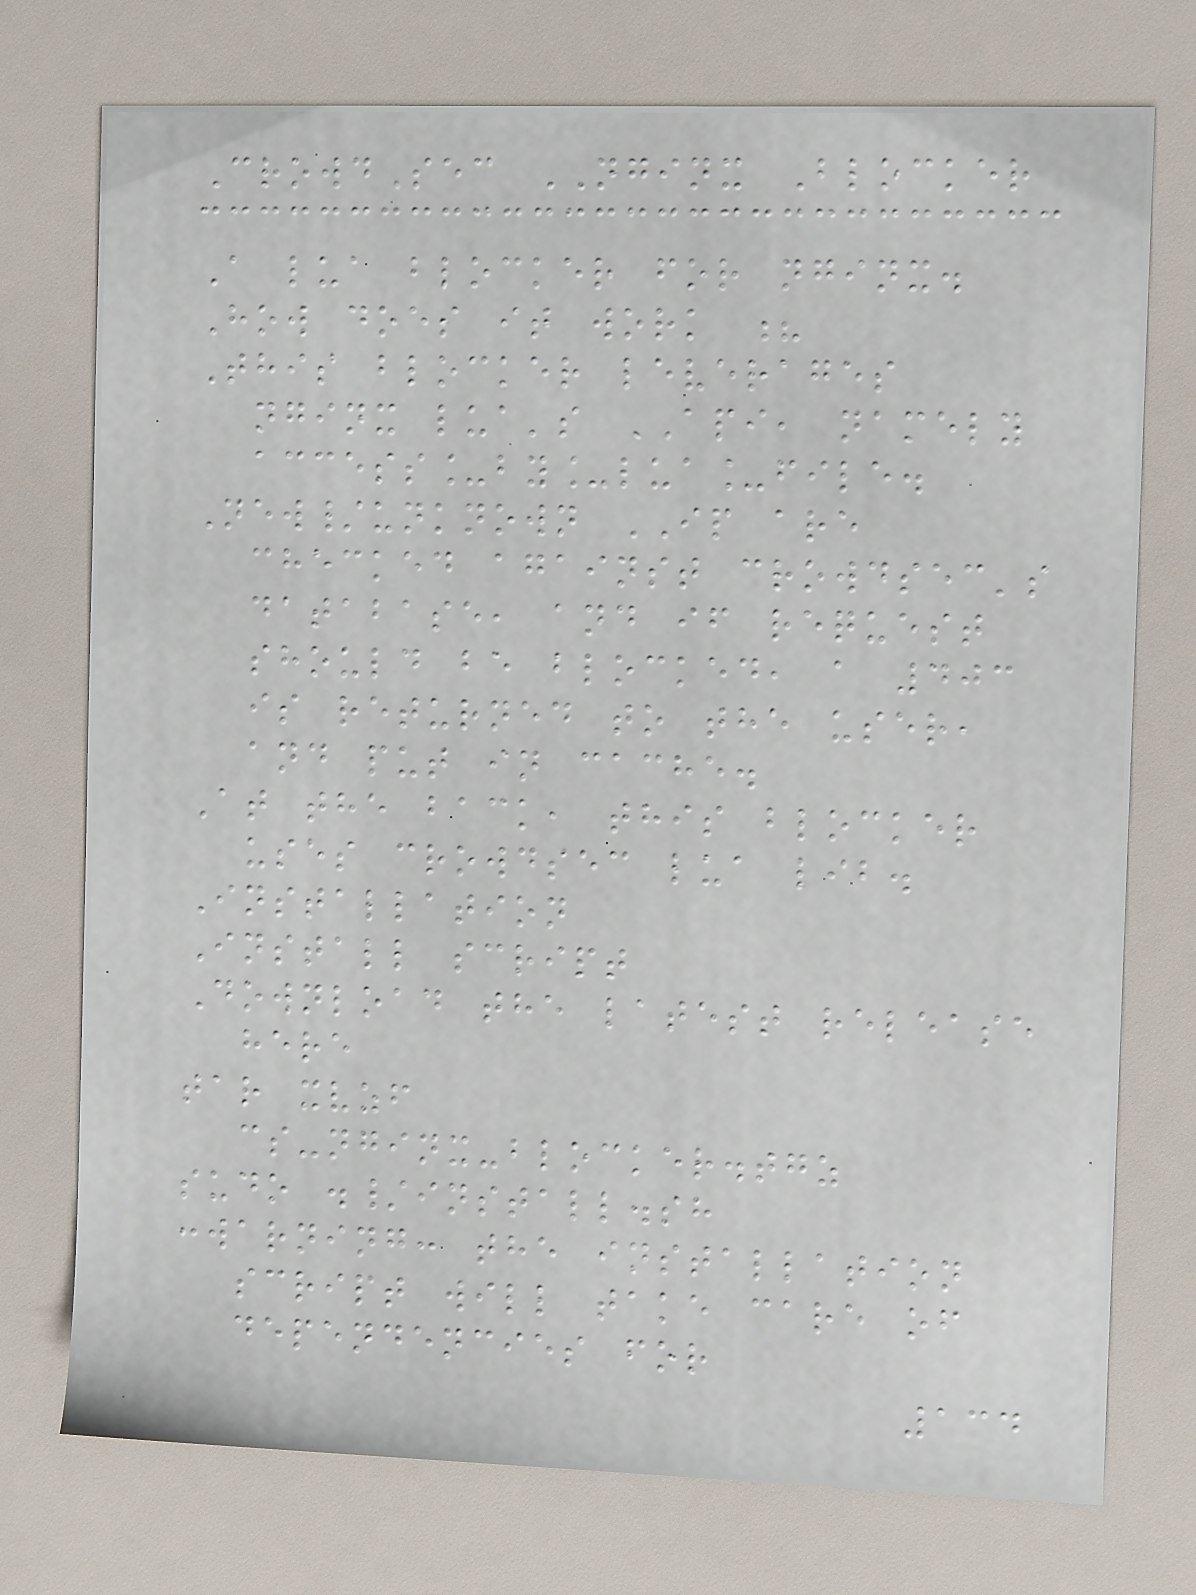CrowdSec NGINX Blocker
A lua blocker for nginx.
How does it work ?
This blocker leverages
nginx lua's API, namely
access_by_lua_file.
New/unknown IP are
checked against crowdsec's
database, and if request
should be blocked, a 403
is returned to the user,
and put in cache.
At the back, this blocker
uses crowdsec lua lib.
Installation
Install script
Download the latest release
here
tar xvzf
cs-nginx-blocker.tgz
sudo ./install.sh
:warning: the installation
script will take care of
dependencies for
134
